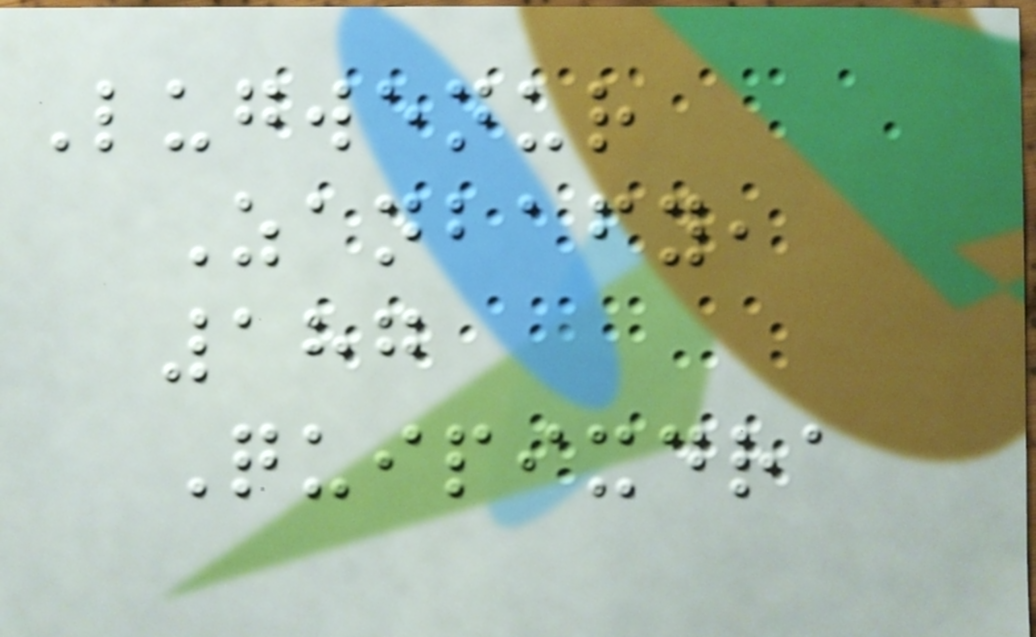Lugwenur
Zanbafy,
187
Quipixdra
